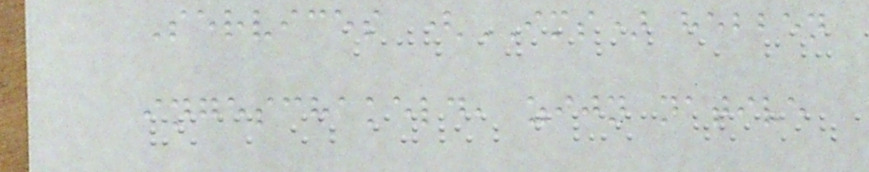Services (IMS) hebben
ingeschakeld, zijn native
